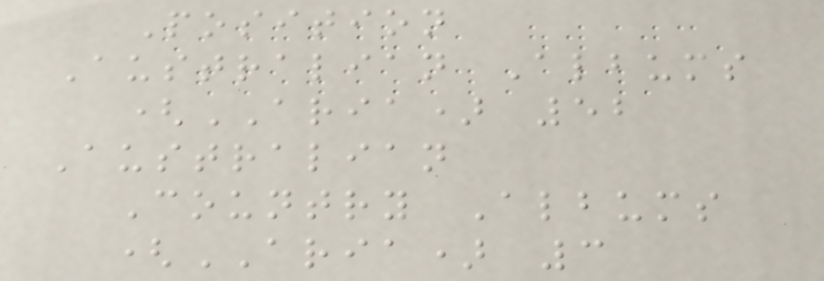Position
Australian Albums
(ARIA) 52
Australian
Country Albums
(ARIA) 3
